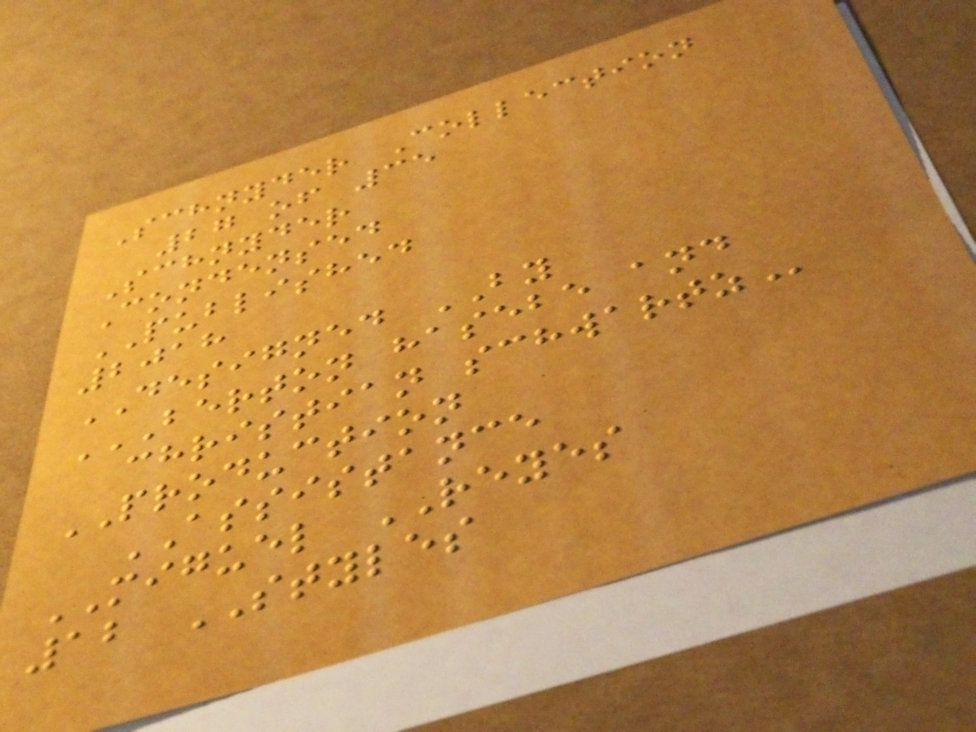Schnyder Collection
27 of 35
Schnyder
Condensed
PUBLISHED
2018
DESIGNED BY
BERTON HASEBE AND
CHRISTIAN SCHWARTZ
PRODUCTION
ASSISTANCE
MIGUEL REYES
12 STYLES
